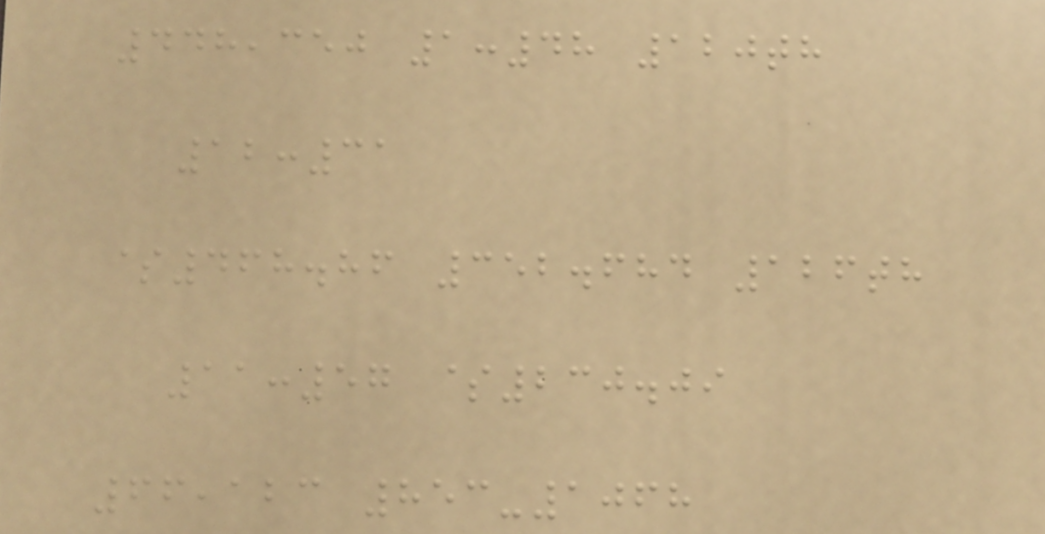448,350 1:48 120th
12:31
$468.86 352.684 126th
11:57 $230.09
66,123 853-1068
